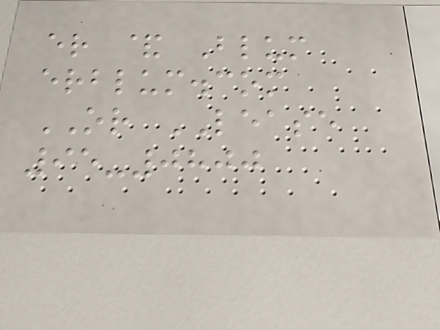er & Blum
erblum.com
OR LEASE
95-0800
